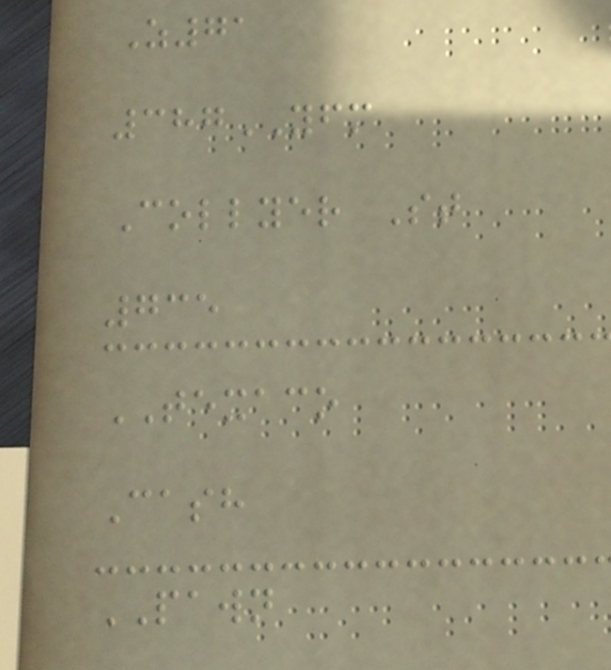Z71
387YFM
Collyer St
735
TEXACO
Cash
PAWN
